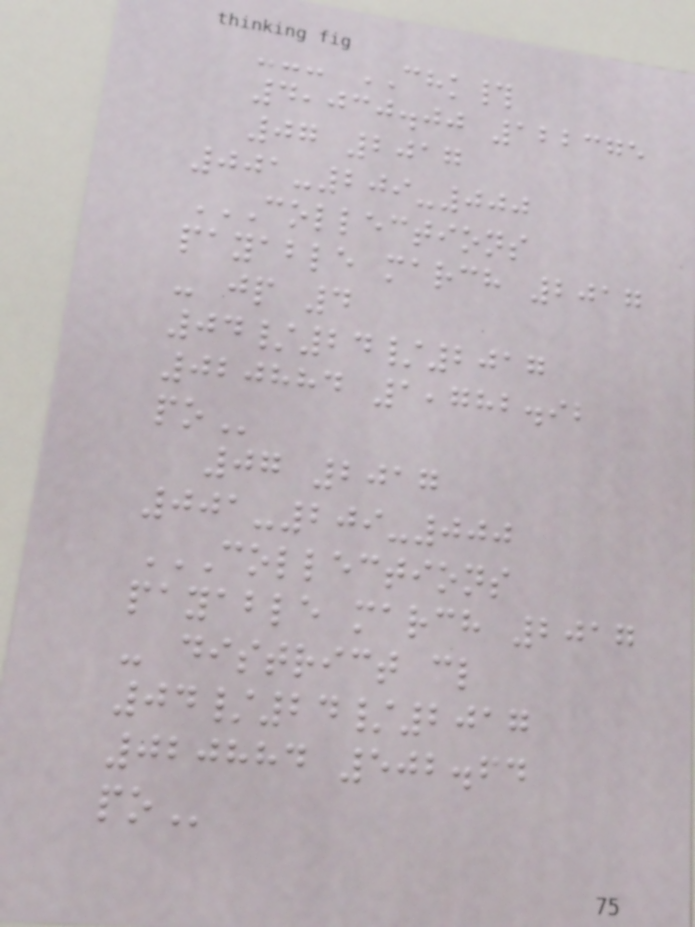--- CHK#
4,030.00 122375
07 2017
001-209-000
COLLECTIONS
PAYABLE MARCH 2017
- JP 4
04/24/2017
020884 1,782.92
PO
07 2017
001-209-000
COLLECTIONS
PAYABLE MARCH 2017
- DISTRICT CL
04/24/2017
020884 502.64
PO
